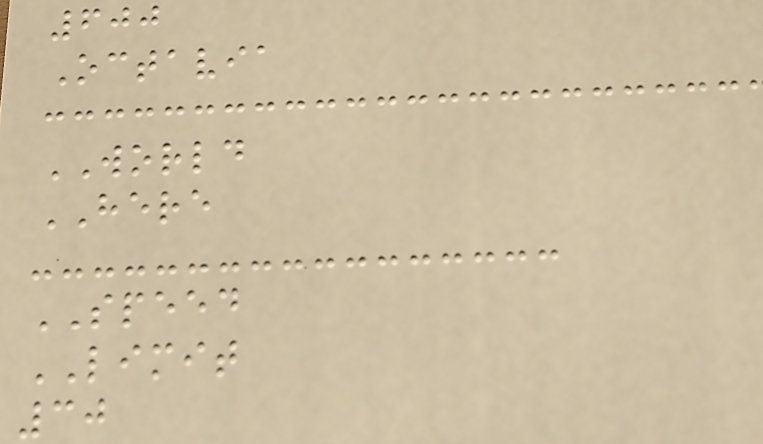600
Octavia
WORLD
HERE
SPEED
LIMIT
30
